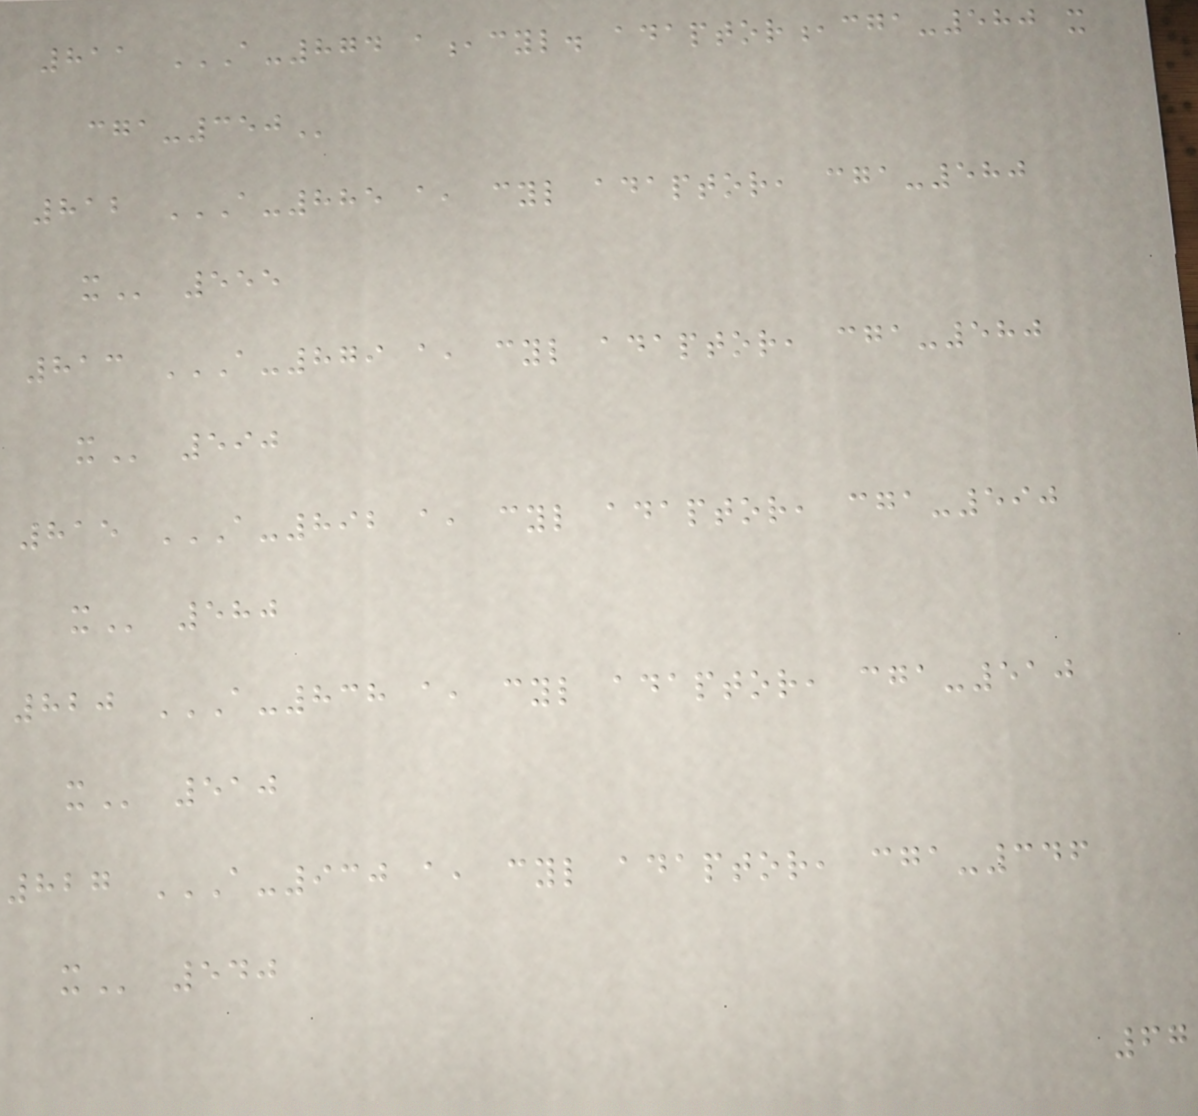811 A-874 A,CYL. ADAPTOR,CGA-580 X
CGA-350
812 A-885 A, CYL ADAPTOR, CGA-580
X 555
813 A-879 A, CYL ADAPTOR, CGA-580
X 590
815 A-892 A, CYL ADAPTOR, CGA-590
X 580
820 A-838 A, CYL ADAPTOR, CGA-510
X 510
827 A-930 A, CYL ADAPTOR, CGA-346
X 540
67
